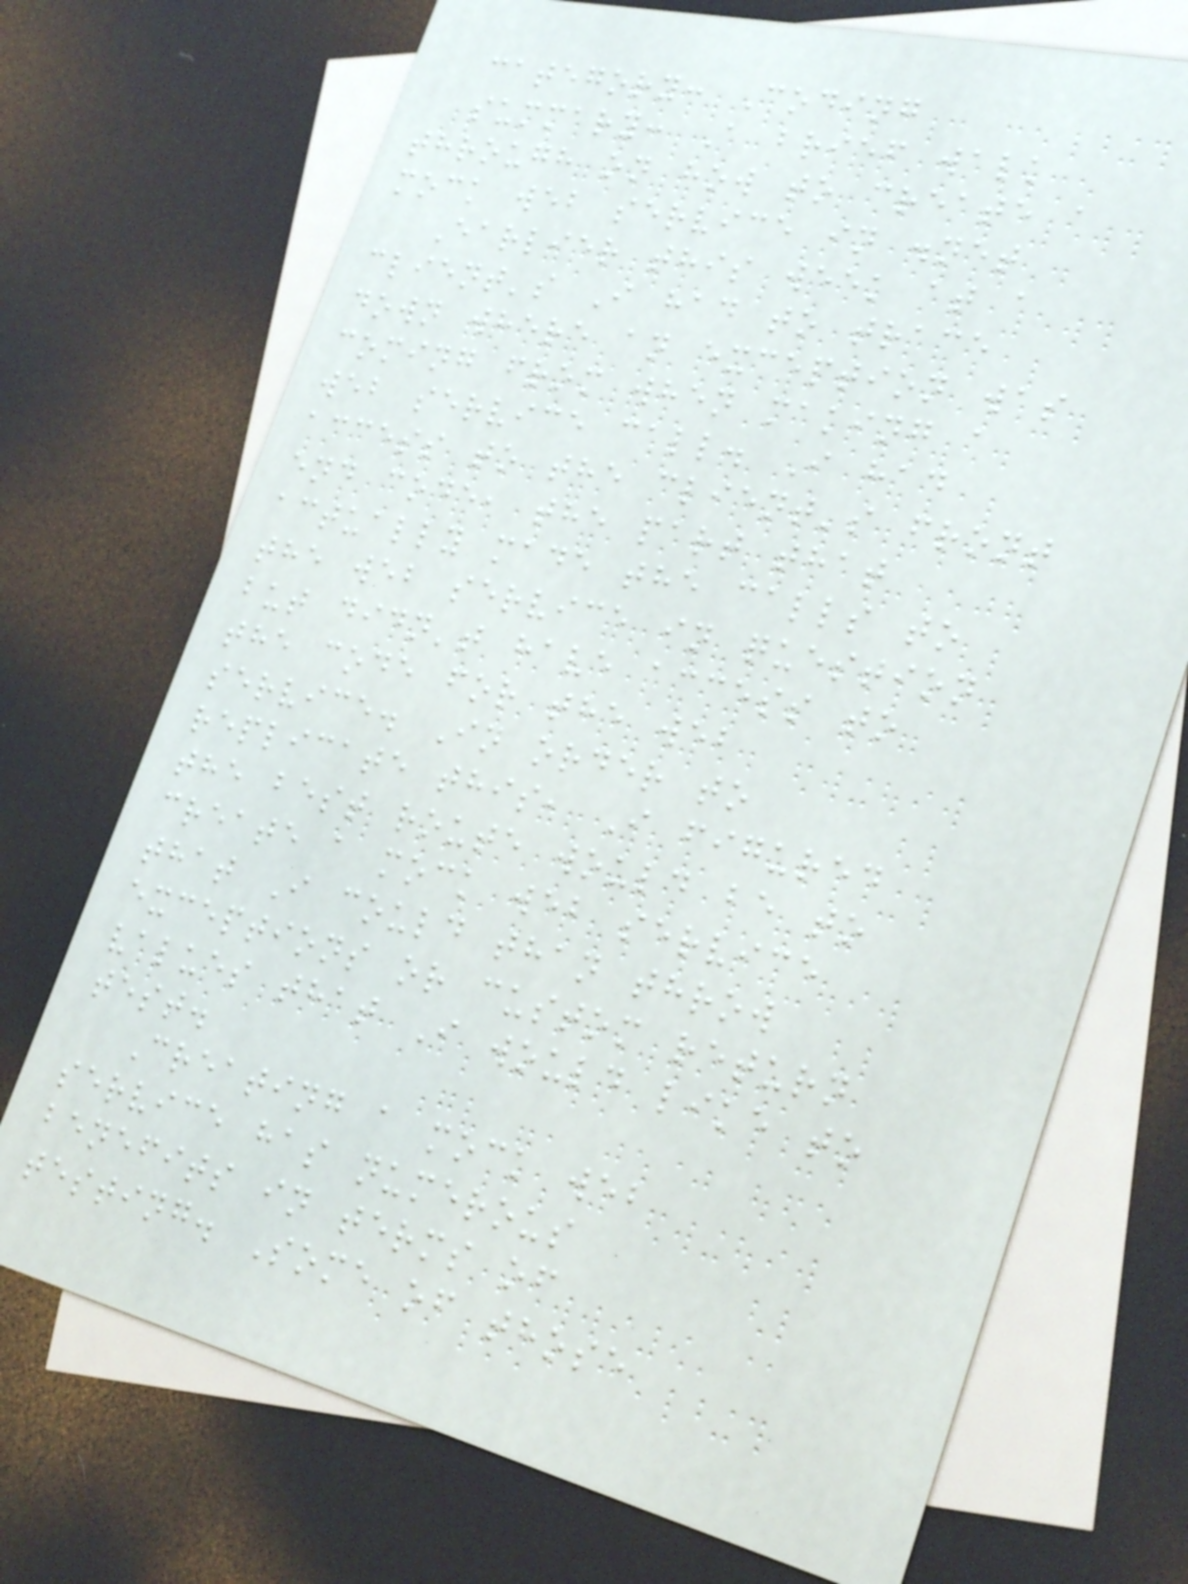category: Coding
summary: A brief walk
through on how to create a
mock web service in .net
Earlier this week at a
client's I had to trace
down where an exception was
coming from when making a
web service call. I had
access to the client's front
end code, the part that
actually made the calls to
the web service in question
but didn't have access to
the code for the web
service. In order to
replicate this, I figured
the best route would be to
create a mock web service
that I could than throw
exceptions or custom return
values that I would like to
test.
Creating a mock web
service has numerous
benefits in terms of
testing. Some of those
